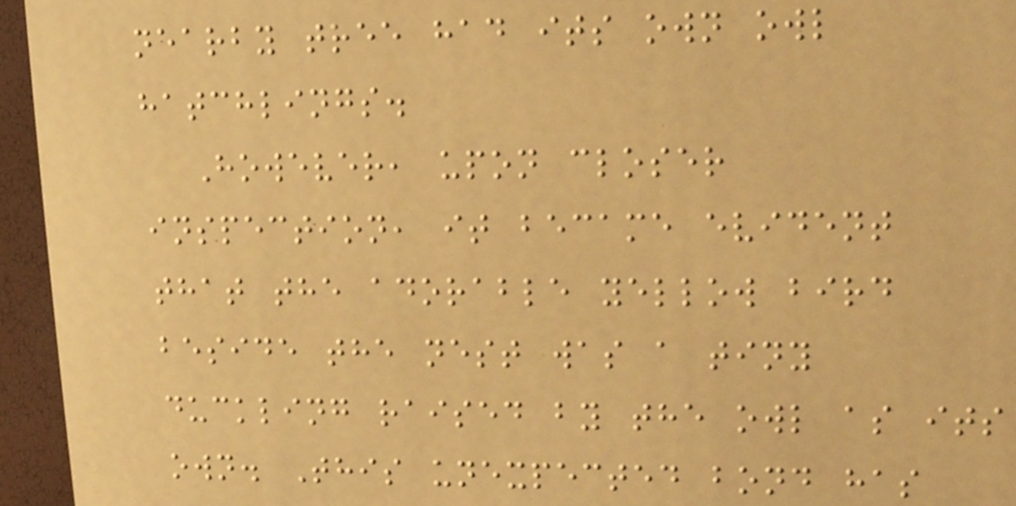nearby tree had its own owl
hatchlings.
However, upon closer
inspection, it became evident
that the adorable yellow bird
beside the nest was a tiny
duckling raised by the owl as its
own. This unexpected bond has
